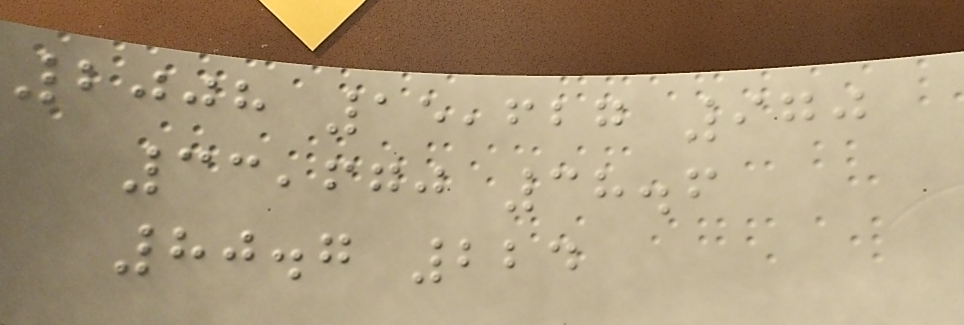2008 15,627 970
33,670 38.6
80.7 224
